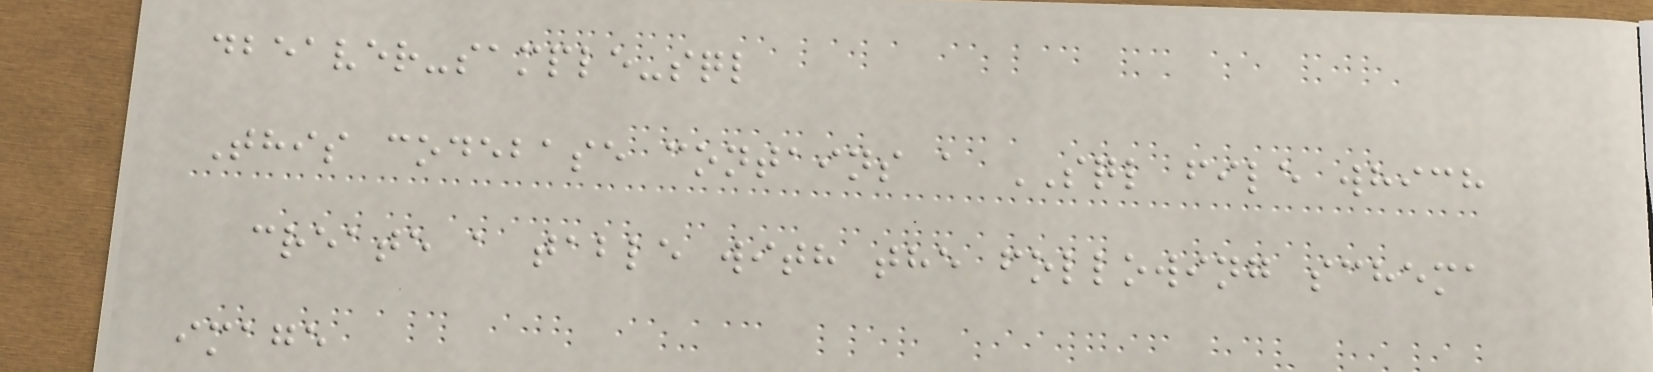dbeaver-sample-sql
This codebase contains a SQL file which
create a table with the following schema
image
